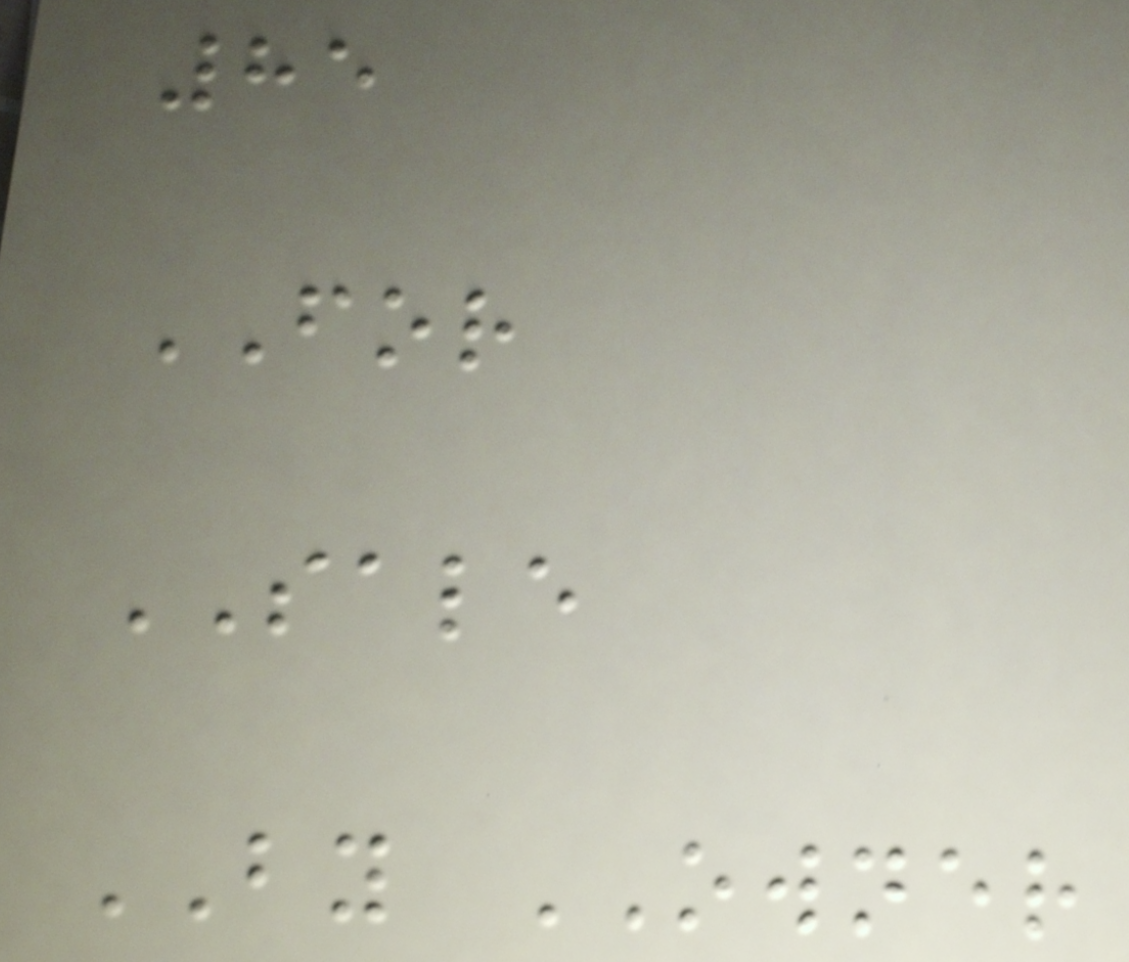85
FOR
SALE
BY OWNER
